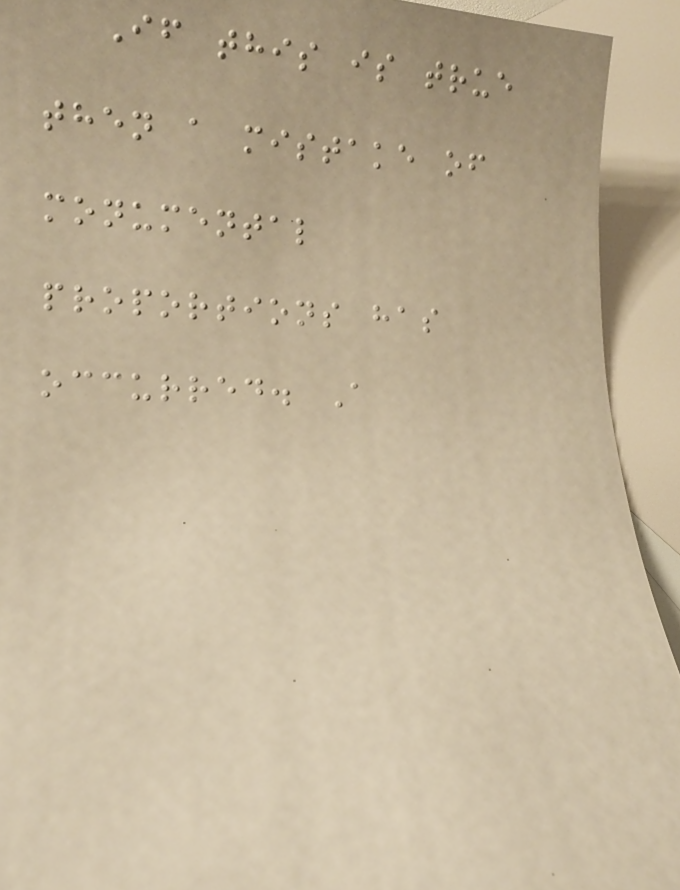If this is true
then a mistake of
monumental
proportions has
occurred. A
